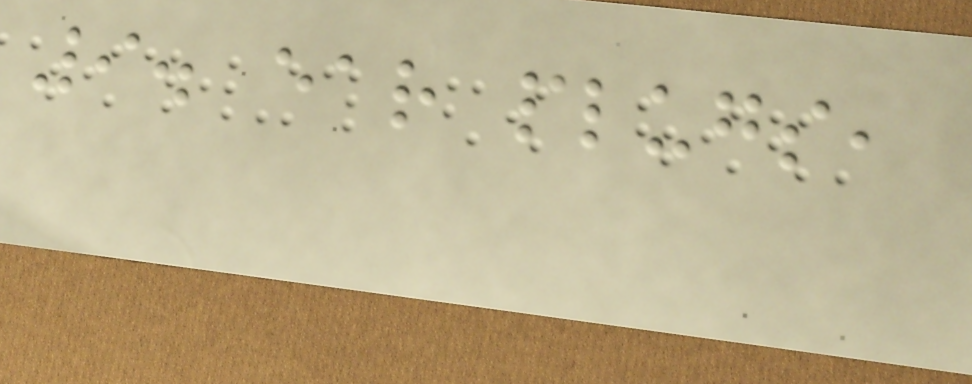9. ear plugs,
